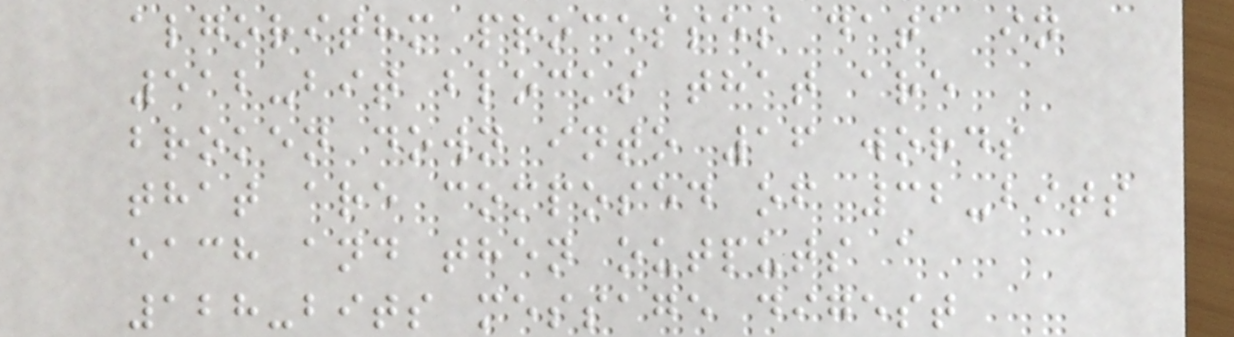algorithm processes data in
512-bit blocks that are
broken down into 16 words
that are composed of 32-bits
each and then outputs a
128-bits message digest
